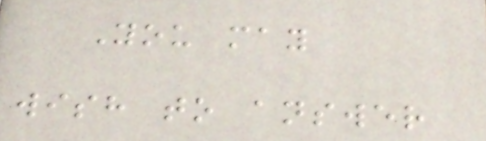You may
wish to answer
